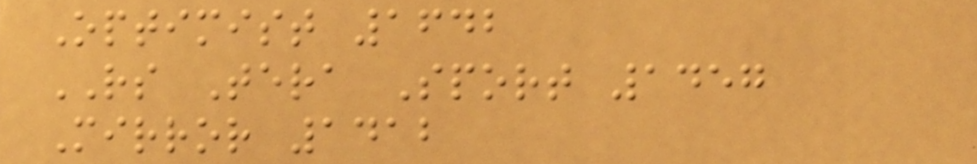Optimist 1642
RS Tera Sport 1457
Mirror 1412
